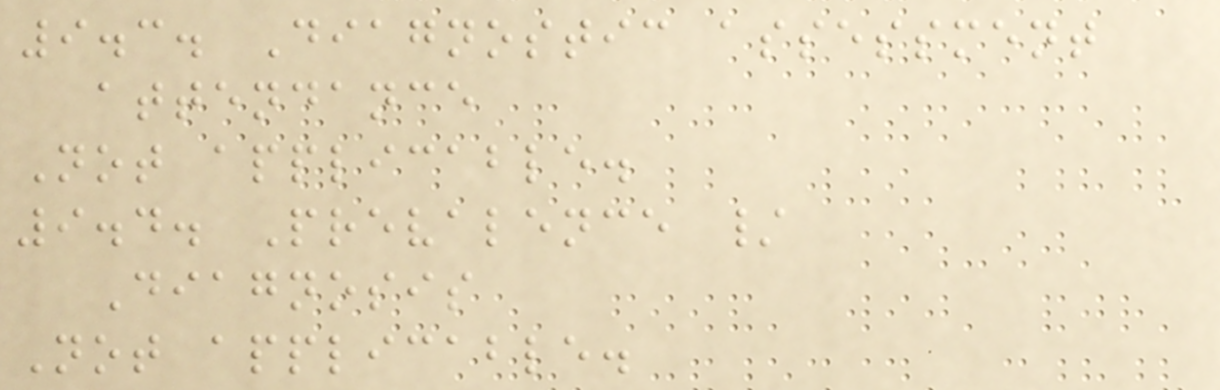9.3. Diagnostic assessment
attendance
Not applicable.
9.4. Prevalence /
Diagnosis
Not applicable.
